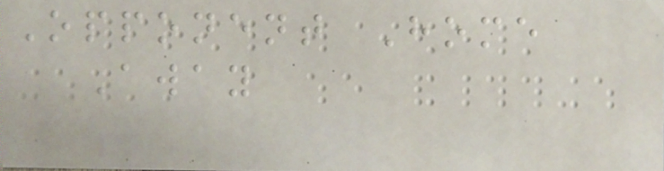Opponent Home
Away
